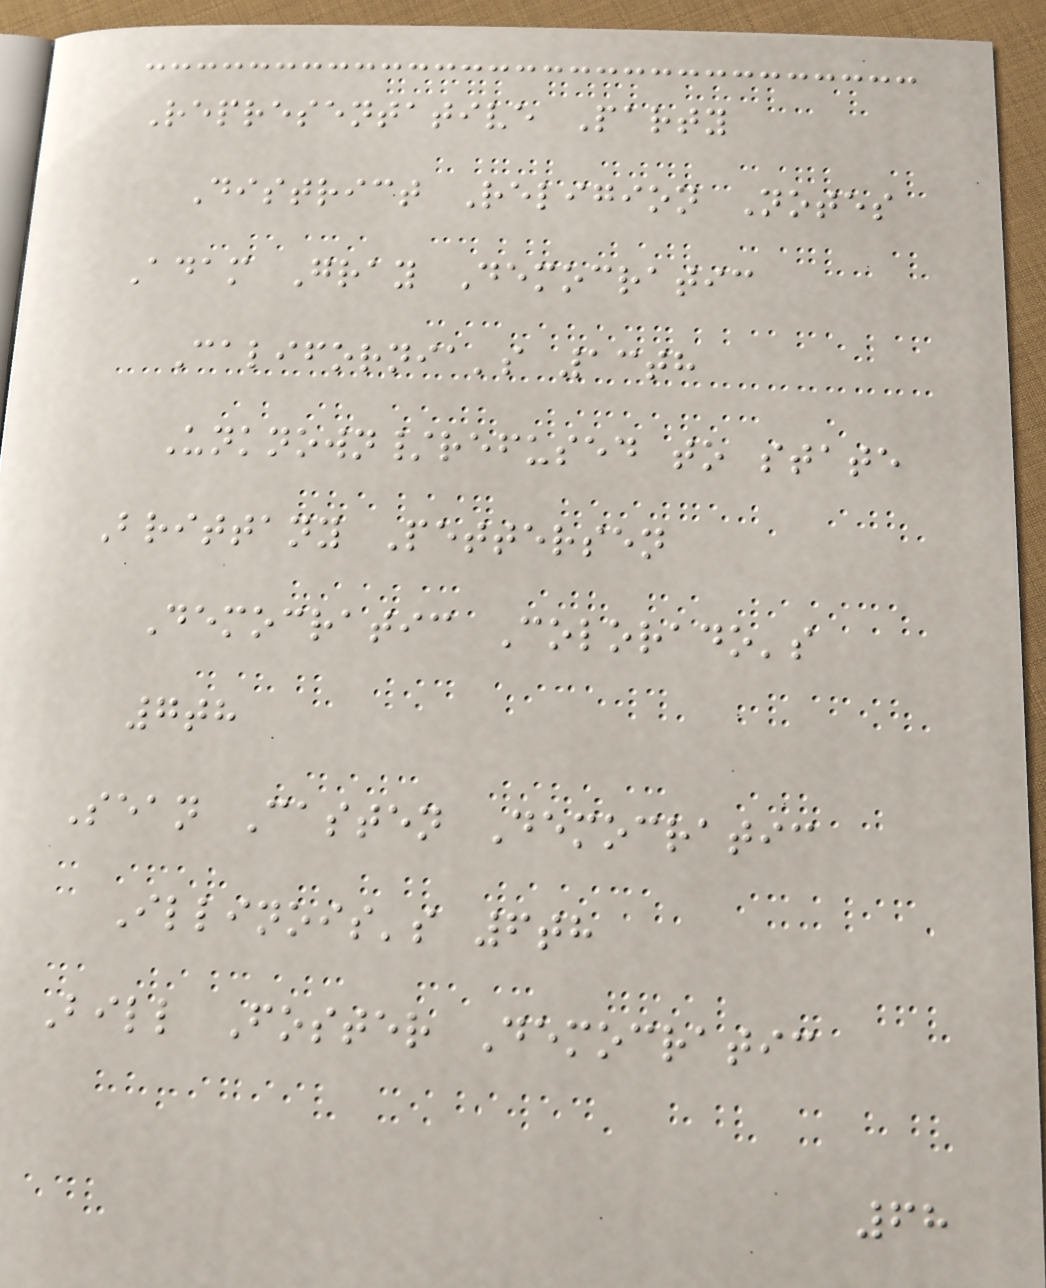Representative Party
District Religion Notes
Adam Gray Democratic
California's 13th
Unknown/refused to state
Brittany Pettersen
Democratic Colorado's
7th
Sean Casten Democratic
Illinois's 6th
Bill Foster Democratic
68
